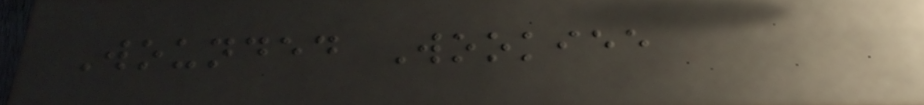Wounded Wookiee
